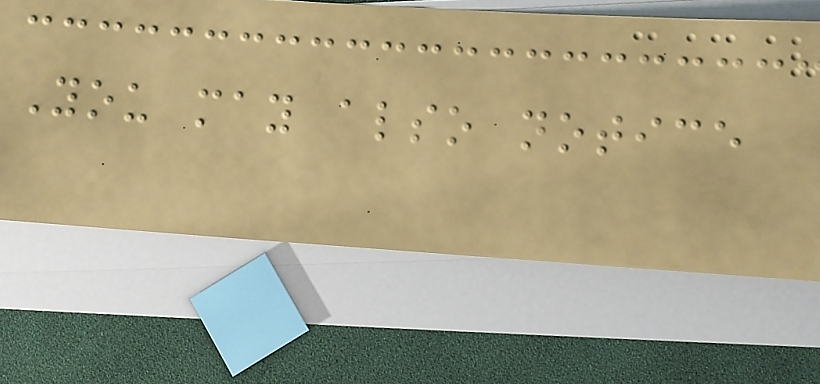You may also notice
